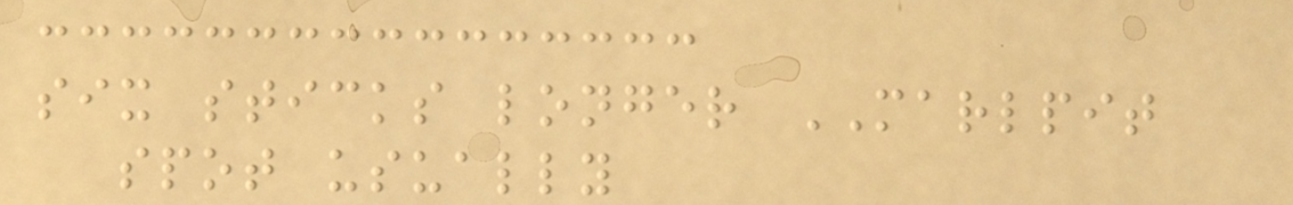six sticks longer MARLPIT
spot usually
